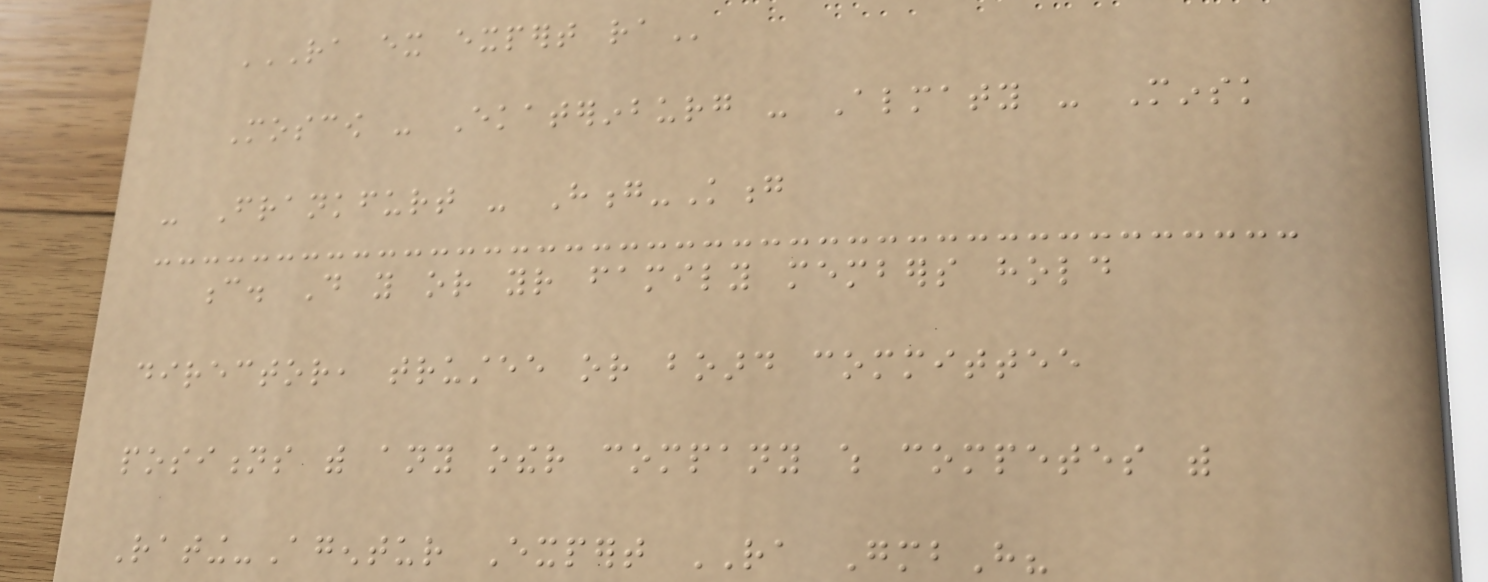RA EX EXPERT RA
Moscow - Ekaterinburg - Almaty - Minsk
- Frankfurt - Hong-Kong
c. Do you or your family members hold
director, trustee or board committee
positions with any other company which competes with
Rating-Agentur Expert RA GmbH?
